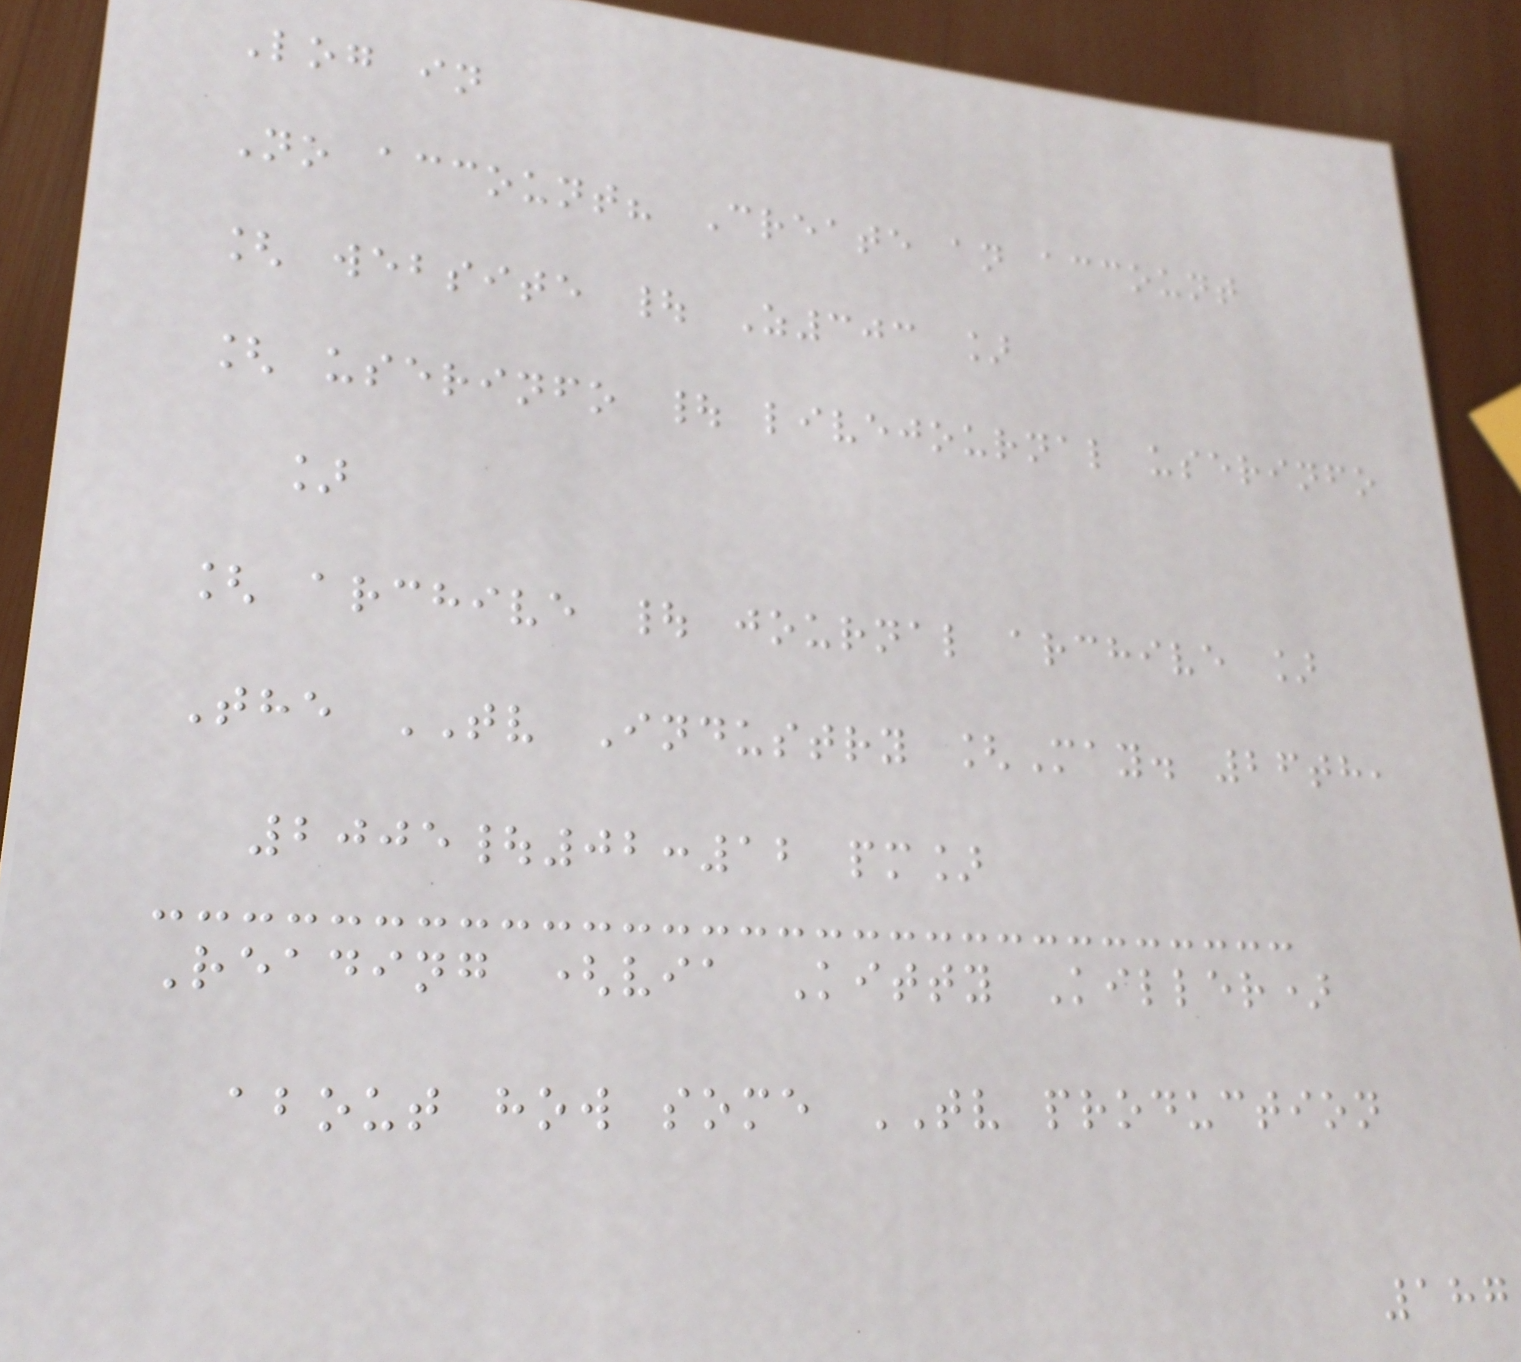Log in
No account? Create an account
[ website | Z303 ]
[ userinfo | livejournal userinfo
]
[ archive | journal archive ]
The TV Industry [May. 26th,
2005|02:12 pm]
Reading (via Kitty Killer)
about how some TV production
187
